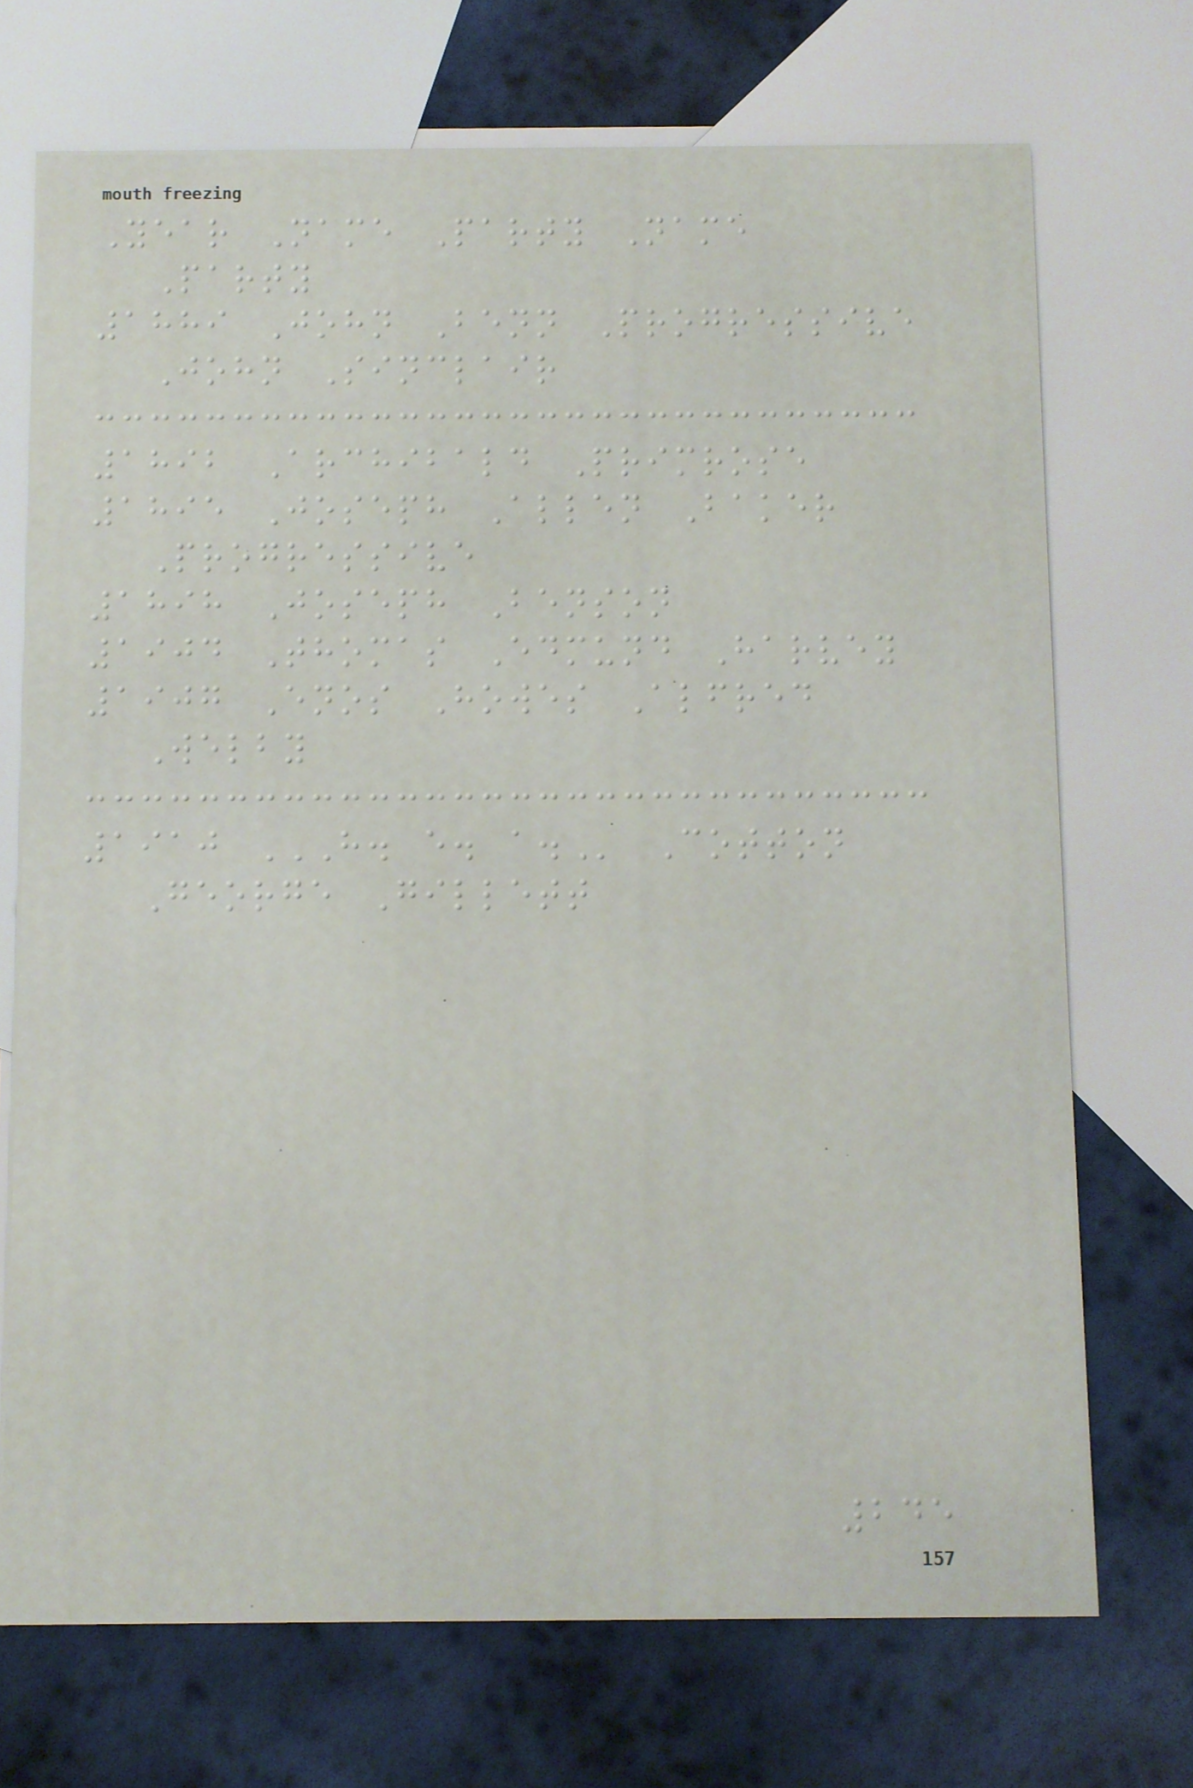Year Name Party Name
Party
1889 John Benn Progressive
John Sinclair
1892 Archibald Primrose
1895 Joseph Allen Baker
Progressive
1898 Joseph Benson
1904 Thomas Edmund Harvey
1907 Enos Howes Alfred
Welby
1910 H. E. A. Cotton
George Gillett
245
